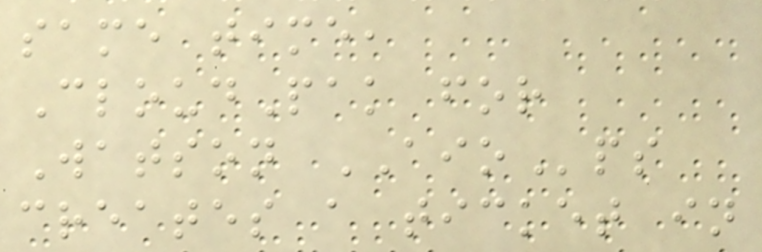same time,
CloudPak for
Watson AIOps
creates a ticket in
